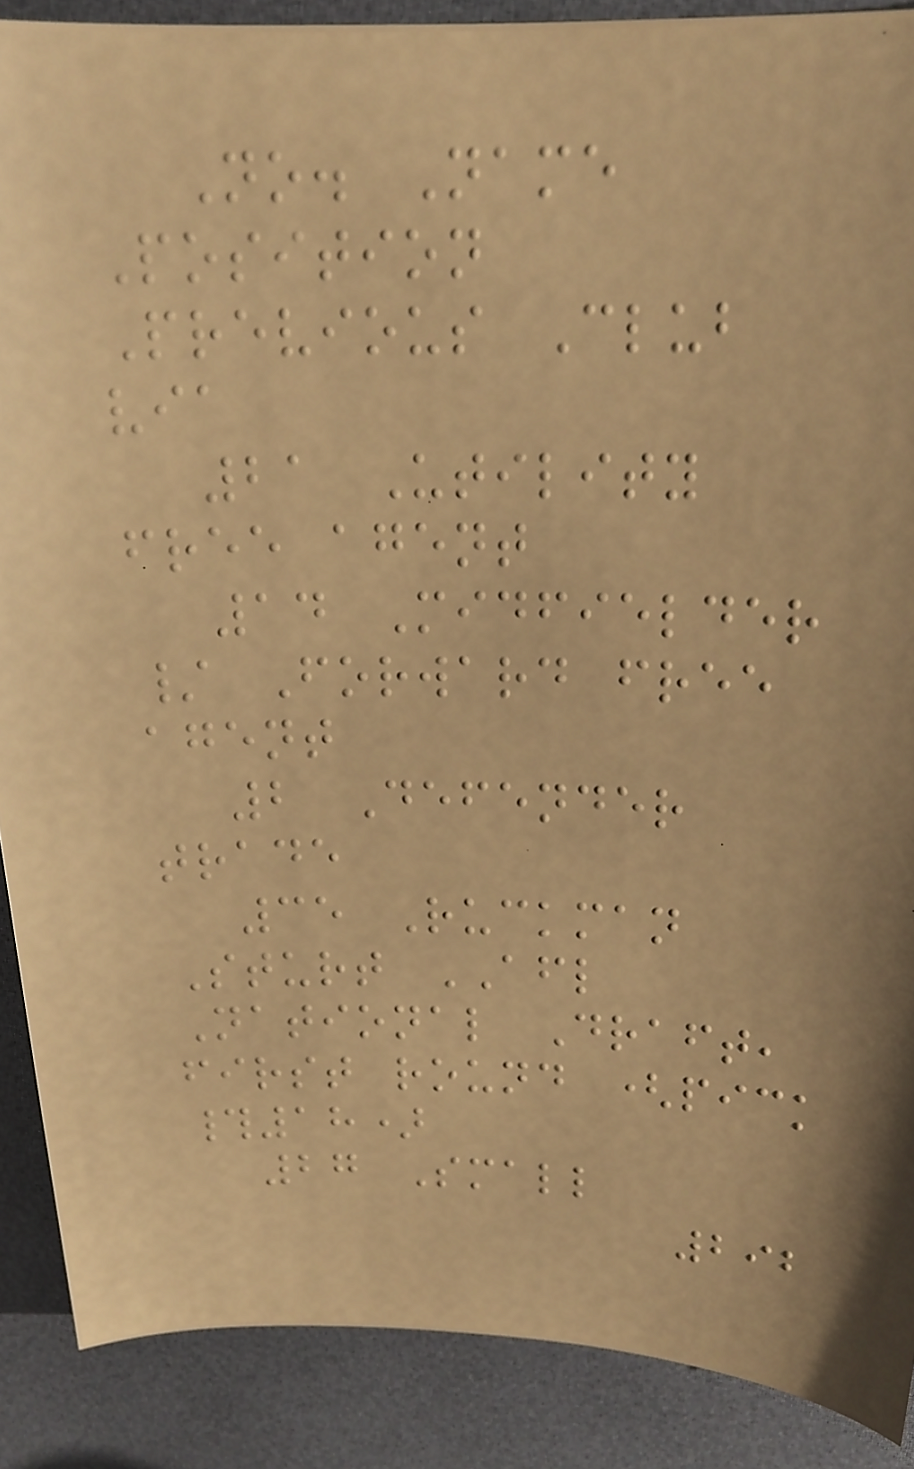No. Name
Position
Previous Club
via
21 Utility
free agent
14 Midfielder
/ Forward free
agent
2 Defender
trade
35 Ruckman
Sturt AFL
National Draft,
first round (pick
#18)
27 Small
292
